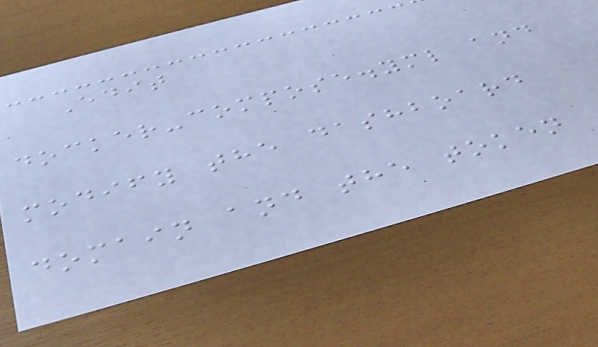Edit
docker-compose.yml and
modify the dashboard
domain and the token
